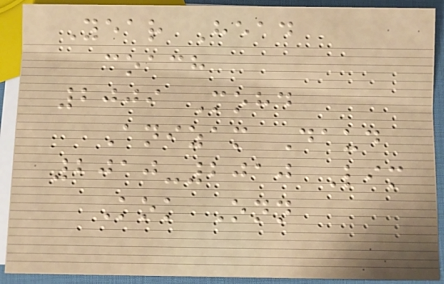Year Head
coach
2009 Mohd
Anizam Daud
2010-2010 Lim
Kok Onn
